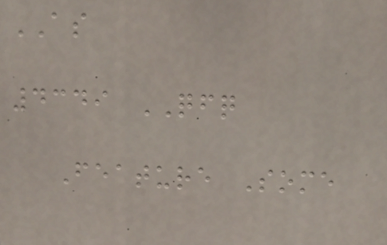AS
4349 QFQ
Feature Some
